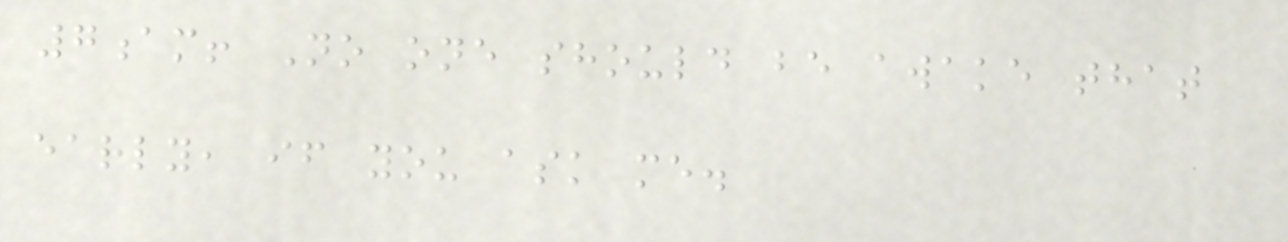7am! No one should be awake that
early, if you ask me.
